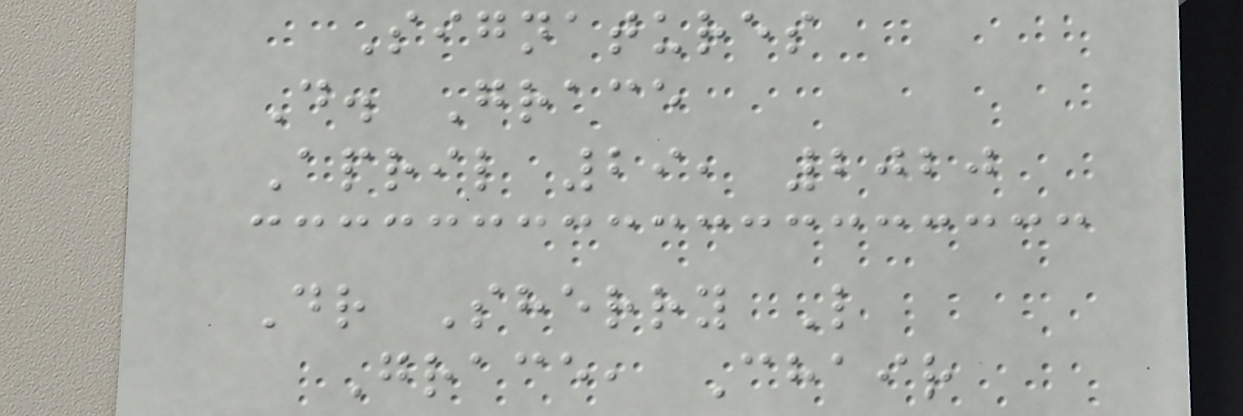Signatures
D. Grace
April 29, 2020
Dr Sherry L
Grace, Chair
